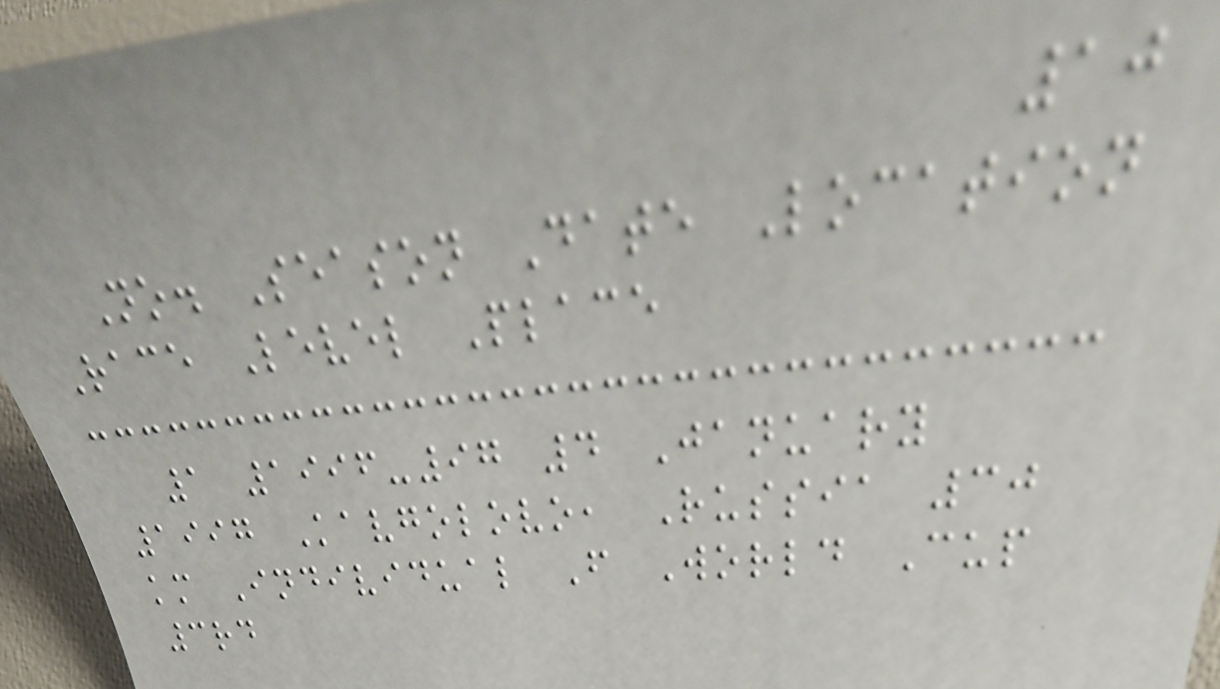10
No. Season Date Location
Race Level Place
1 1996-97 4 January
1997 Kavgolovo, Russia 30
km Individual F World Cup
3rd
